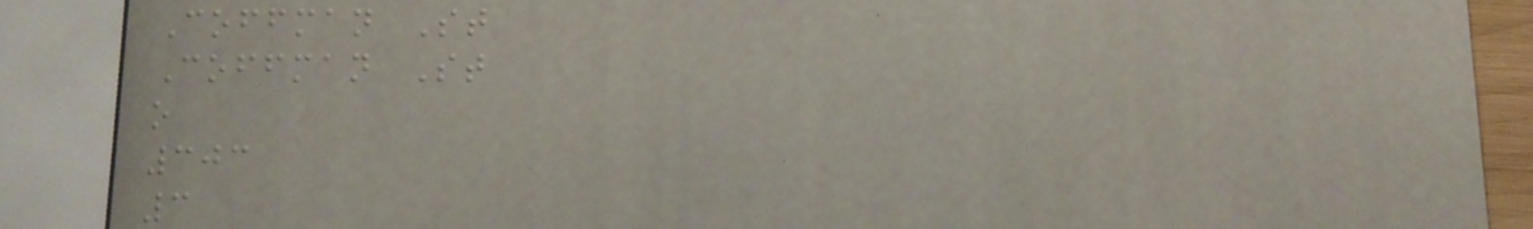Coffman St
Coffman St
o
303
3
